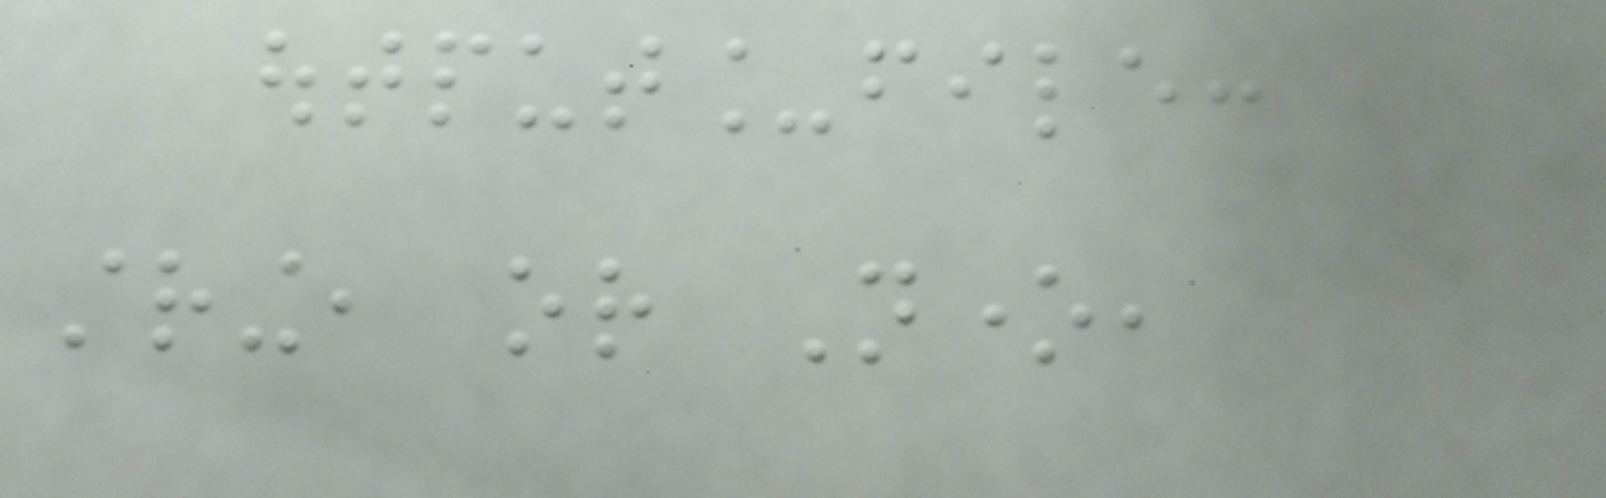output_file:
string, or None,
